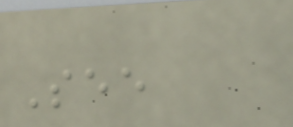See
